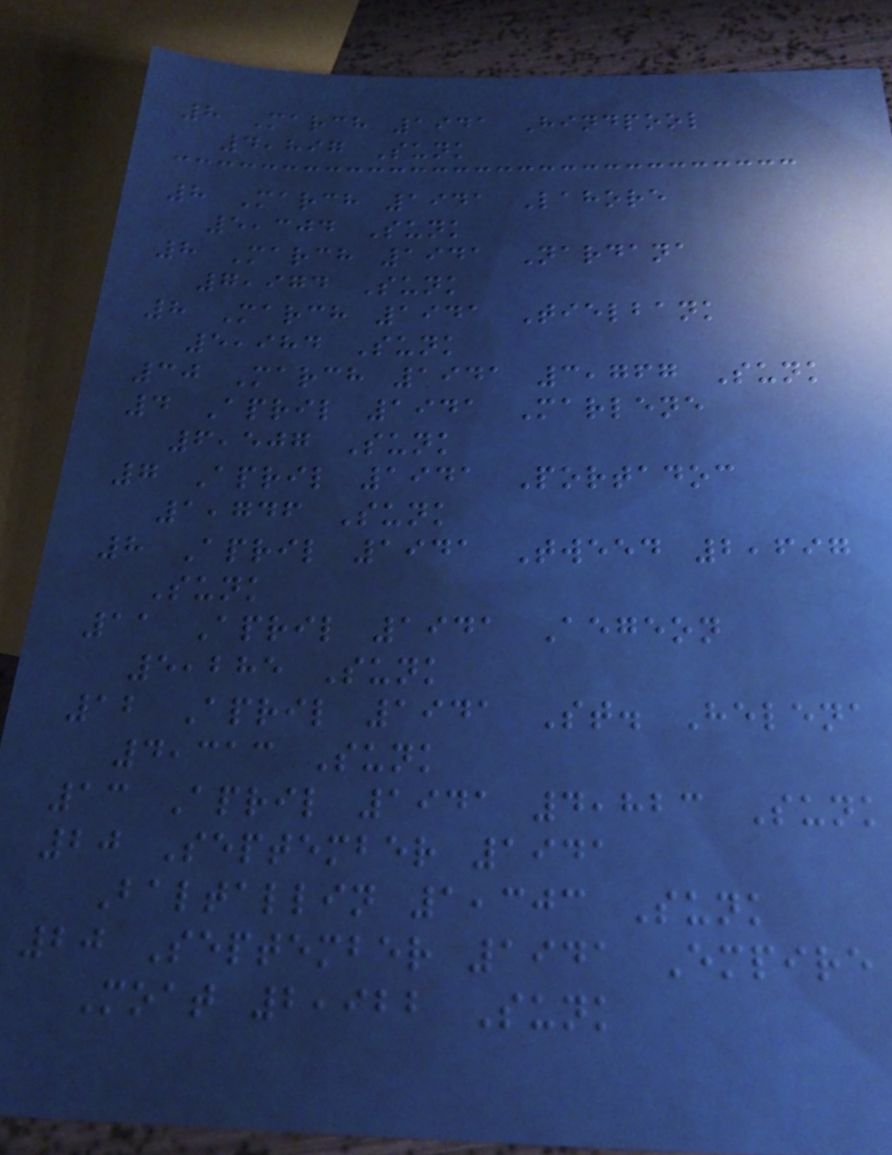8 March 1941 Hindpool
4,897 Sunk
8 March 1941 Lahore
5,304 Sunk
8 March 1941 Nardana
7,974 Sunk
8 March 1941 Tielbank
5,984 Sunk
30 March 1941 3,767 Sunk
4 April 1941 Marlene
6,507 Sunk
7 April 1941 Portadoc
1,746 Sunk
8 April 1941 Tweed 2,697
Sunk
11 April 1941 Aegeon
5,285 Sunk
12 April 1941 St. Helena
4,313 Sunk
13 April 1941 4,823 Sunk
20 September 1941
Baltallin 1,303 Sunk
20 September 1941 Empire
Moat 2,922 Sunk
